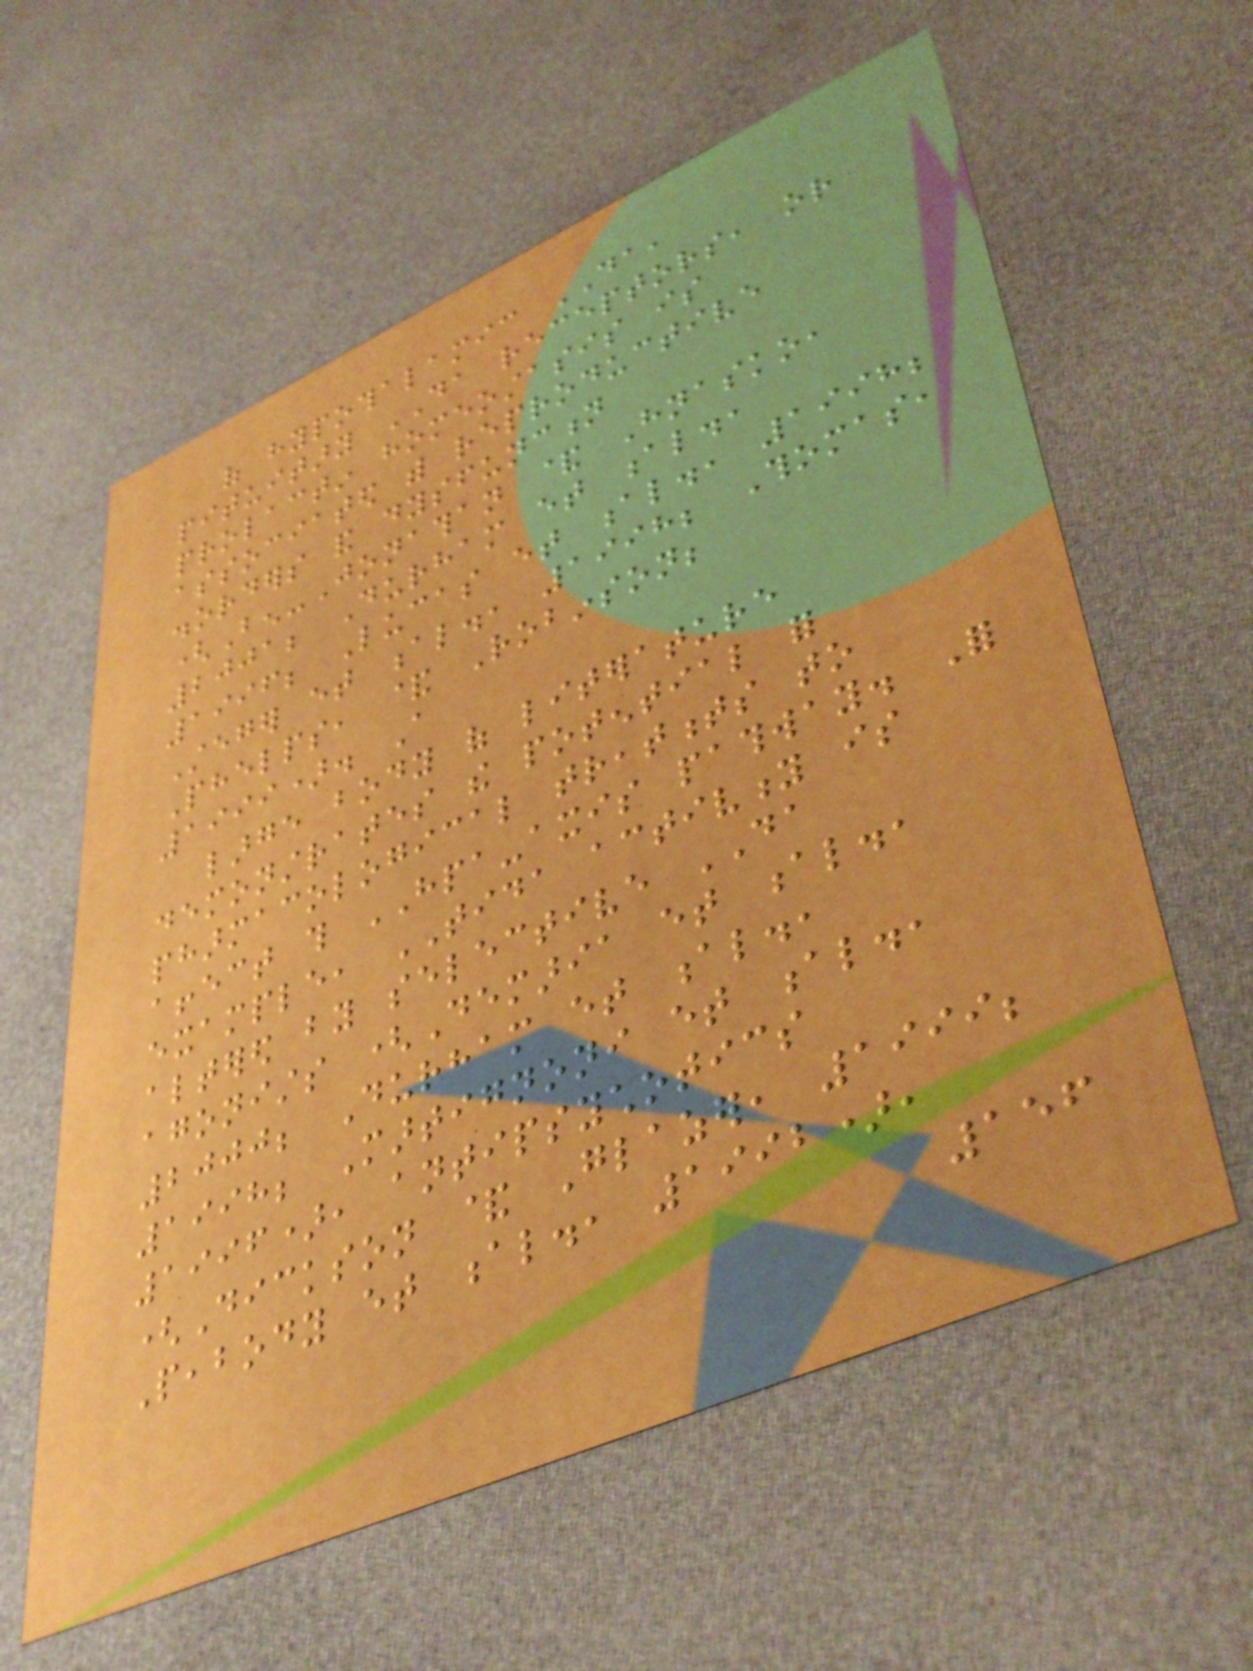of hypothalamic DA,
pituitary DA receptors, or
prolactin homeostasis is
associated with reproductive
disorders and dysfunction
(Ben-Jonathan & Hnasko,
2001; Durham et al.,
1996; Lucas et al., 1998;
Steger et al., 1998; Thomas,
Phelps, & Robinson;
1999). A
large body of literature
demonstrates the potential for
pharmacological treatments to
affect this HPA-axis pathway. For
example, TIDA activity is
altered by selective DA
agonists (Demaria et al.,
2000; Durham et al.,
1998; Martignoni et al.,
1996), antipsychotics
(Dickson & Glazer, 1999;
Peabody et al., 1992),
156
